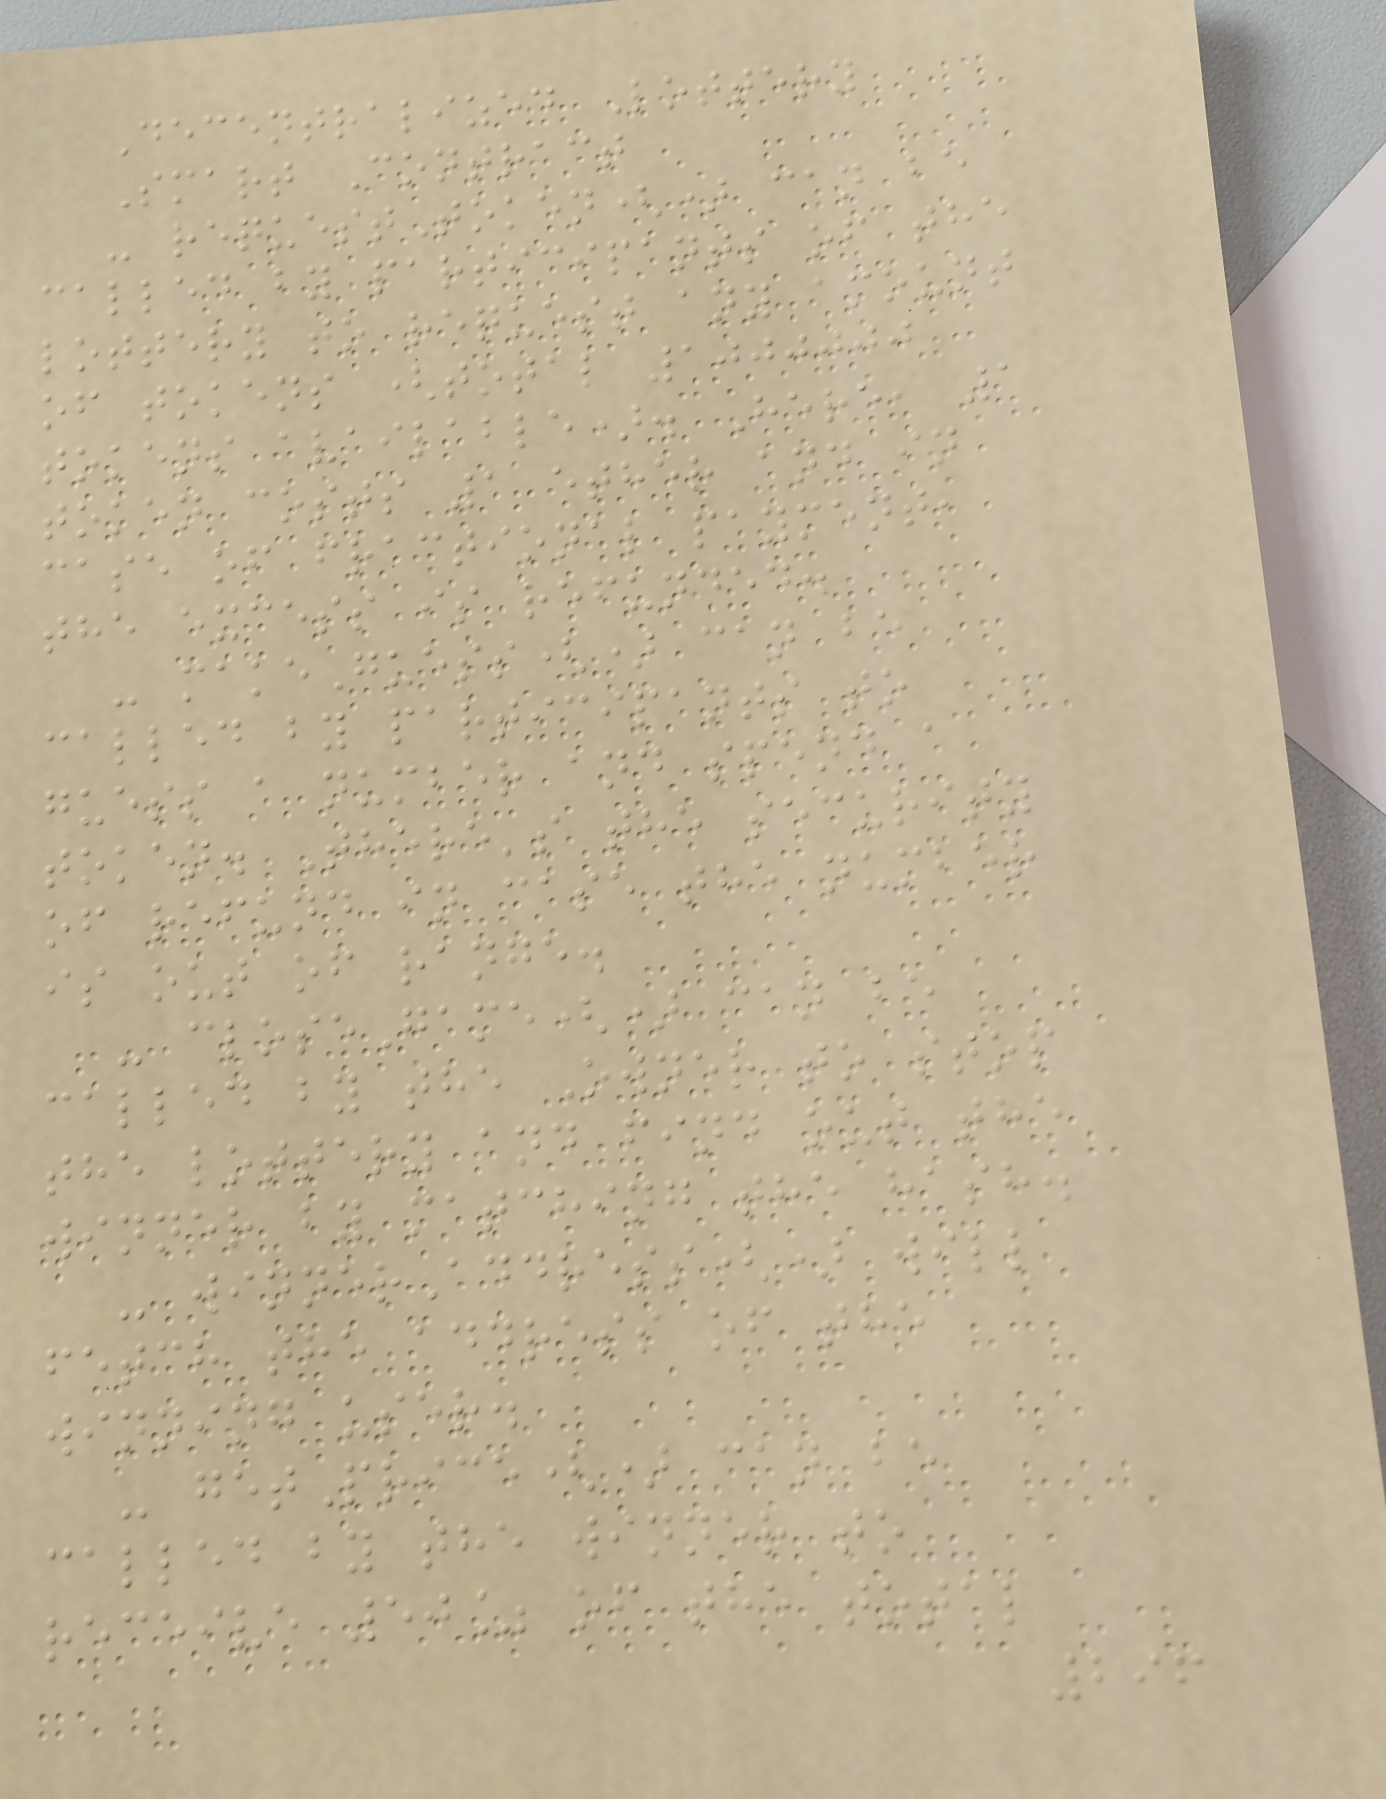Decentralized Lottery
Smart Contract
- requestToken() can be
called by participants of the
lottery to request any amount
of tokens (total 1000000
tokens available). Here, 1
token costs 1 ether and in
case of fractional payment,
the excess is refunded.
- makeGuess() can be
called by participants to
guess a number and spend a
token. There's the security
of refund in case the number
is out of range.
- closeGame() can be
called by the Owner to stop
the lottery and find out the
winner by matching the hash.
- winnerAddress() will
fetch the address of the
winning user.
- getPrice() can be
called by the winner to
receive 50% of the total
296
